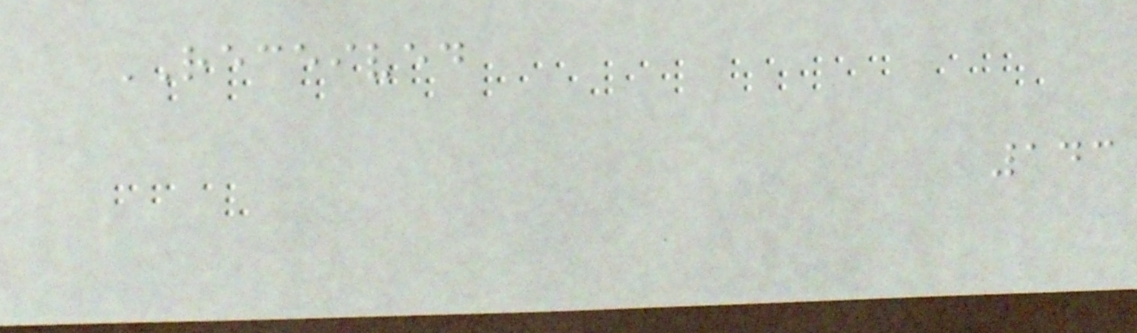RECEIVED
143
